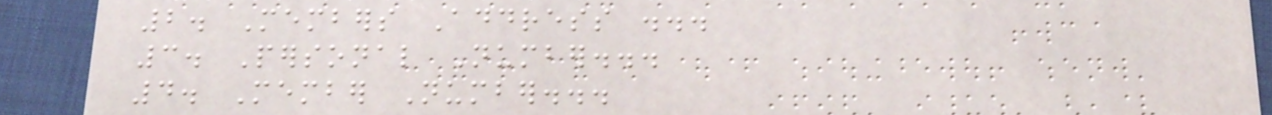2. Members Address ...
3. Personal Number...
4. Member Number...
